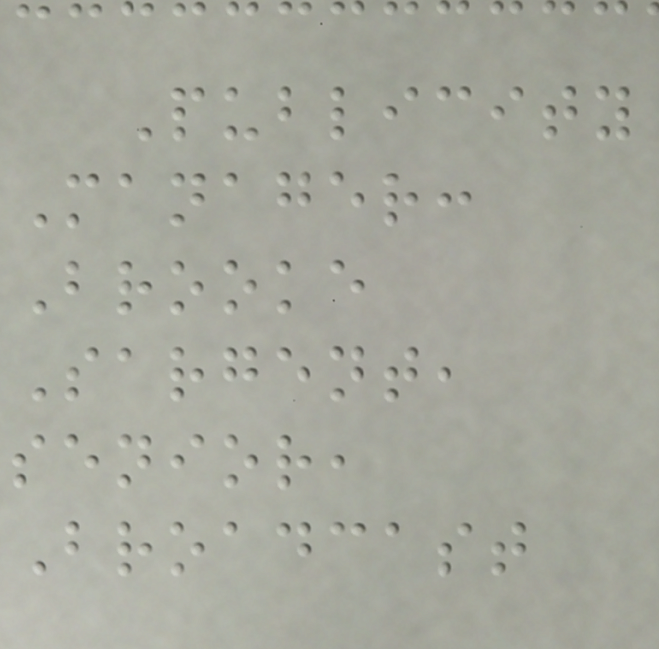Publicity
Manager:
Brooke
Sargent,
senior,
Broadcast
